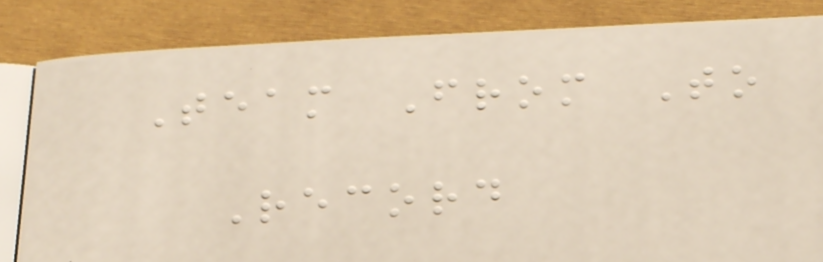Team From To
Record
